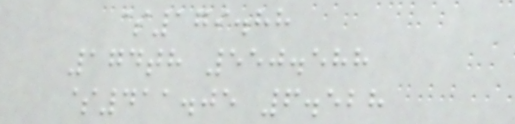$179.88
174th 550.588
$411.05 6.528
